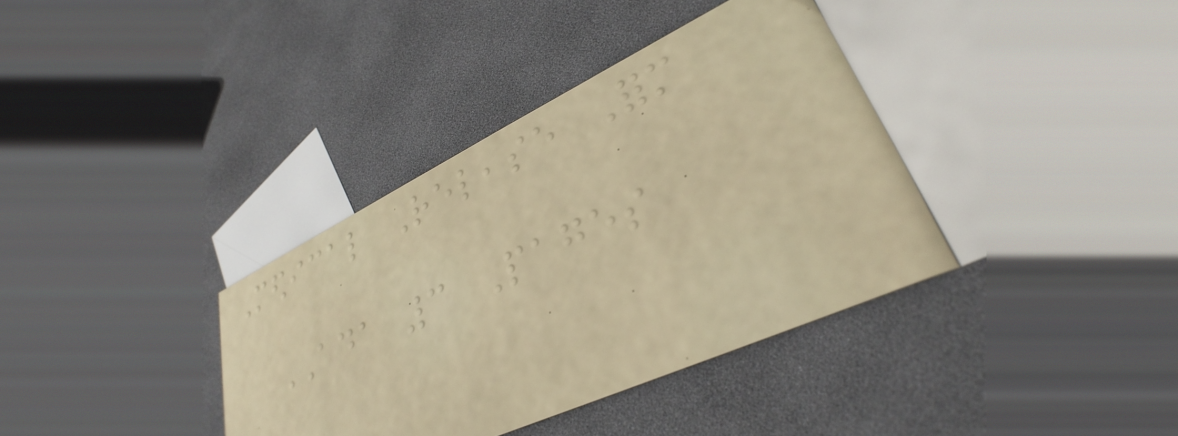Medical Release Form
ADA 3 Pages
